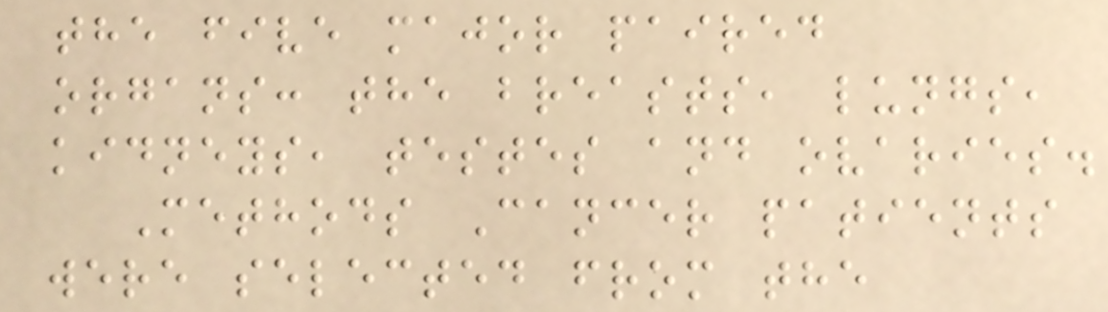the five major paired
organs: the breasts, lungs,
kidneys, testes and ovaries.
Methods Cancer patients
were selected from the
